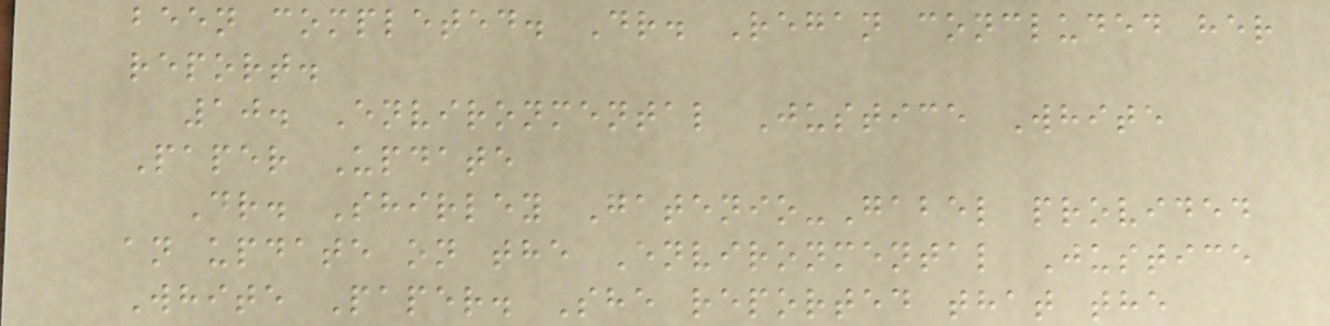been completed. Dr. Regan concluded her
report.
10. Environmental Justice White
Paper Update
Dr. Shirley Gatenio-Gabel provided
an update on the Environmental Justice
White Paper. She reported that the
